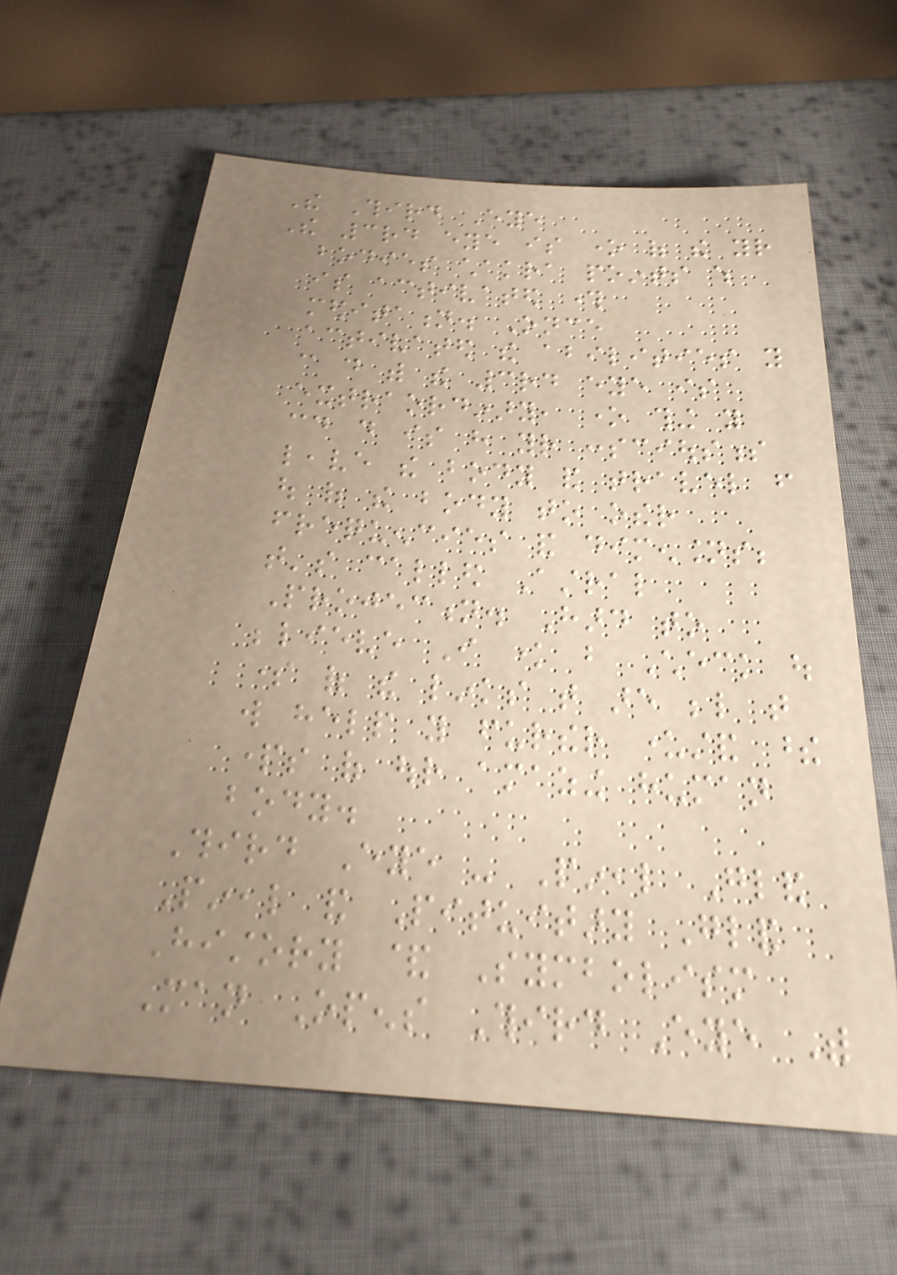The Third Eye
The 3rd eye is one of the your
bodies chakra points which
is activated through
meditation. Once
activated the abilities you
can do with the 3rd eye is
extraordinary, one thing you
could do is have your consciousness
leave the body and travel from
out of the body to other
frequencies and dimensions;
that's called Astral
Projection. Hard to
believe I know but Check out
some of the links that are below that
will help you further understand these
parts of our amazing human
body.
Third Eye - Pineal Gland
Pineal and Pituitary Gland
History & Symbolism
Man Opens Third Eye With
